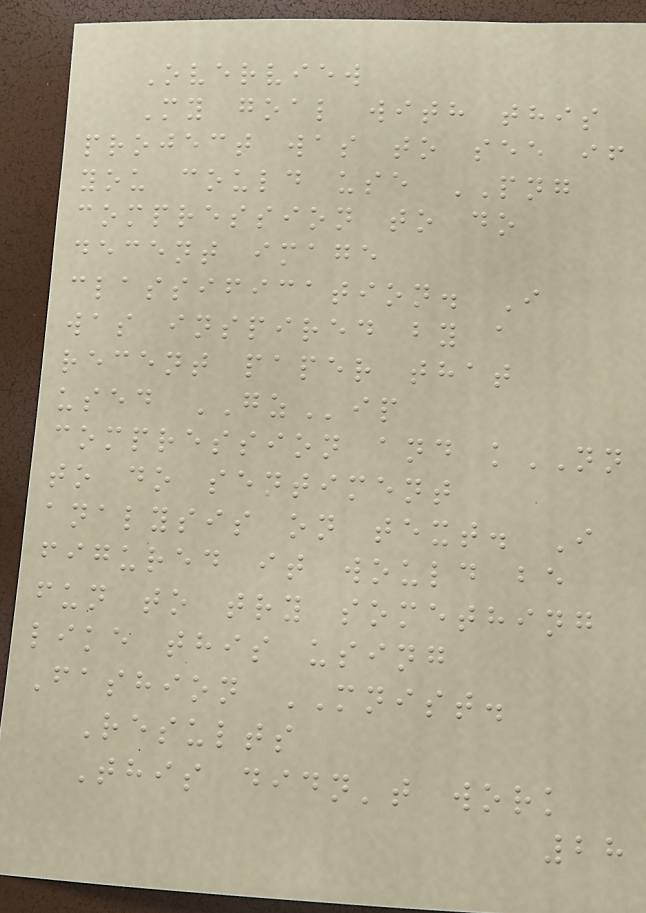Overview
My goal with this
project was to see if
you could use PNG
compression to do
decent image
classification. I
was inspired by a
recent paper that
used GZip
compression and kNN
to do sentiment
analysis on text. I
figured it would be
fun to try something
like this using
Fashion MNIST.
Results
This didn't work
28
